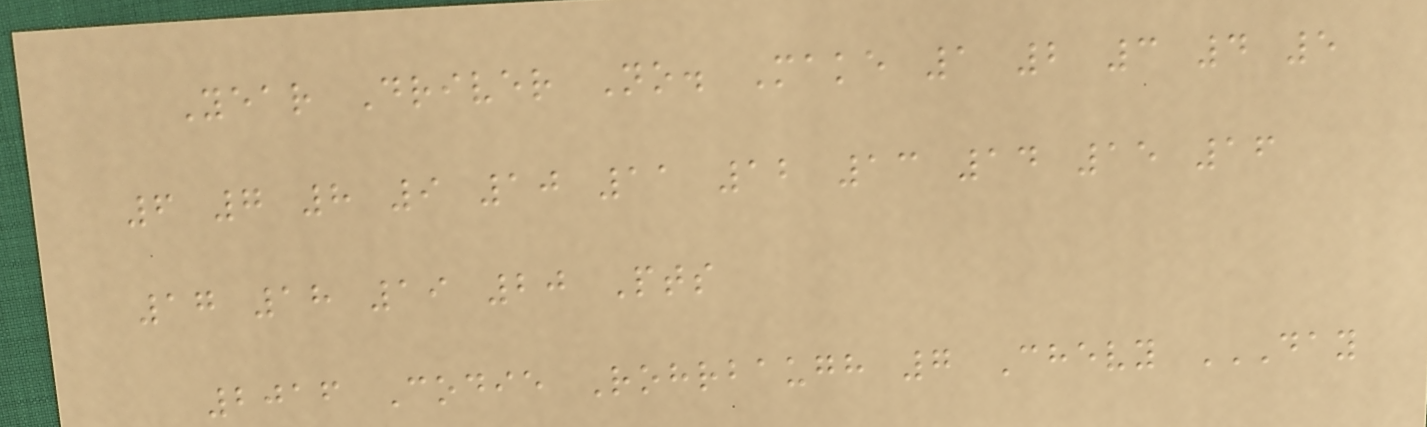Year Driver No. Make 1 2 3 4 5
6 7 8 9 10 11 12 13 14 15 16
17 18 19 20 Pts
2016 Codie Rohrbaugh 7 Chevy DAY
